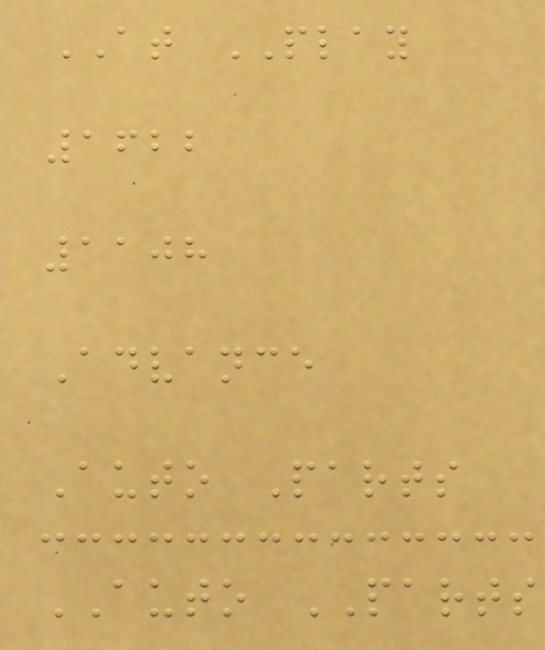AT PLAY
1622
1108
Advance
Auto Parts
AUTO PARTS
